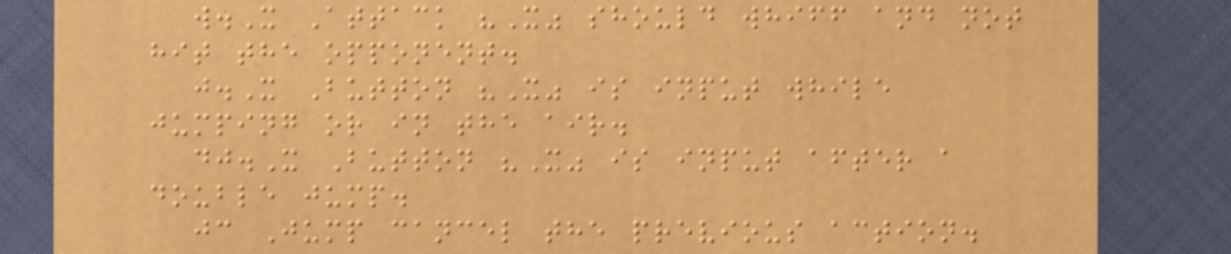w.X Attack "X" should whiff and not
hit the opponent.
j.X Button "X" is input while
jumping or in the air.
dj.X Button "X" is input after a
double jump.
jc Jump cancel the previous action.
